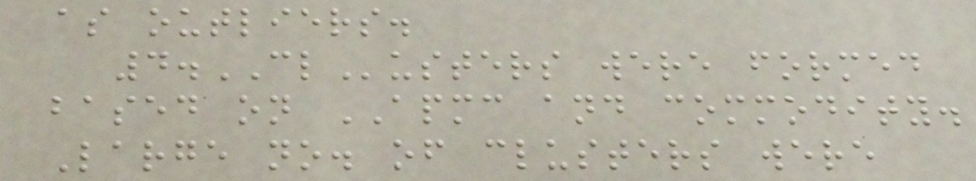as outliers.
4.CLusters were formed
based on APMC and commodity.
Large no. of clusters were
